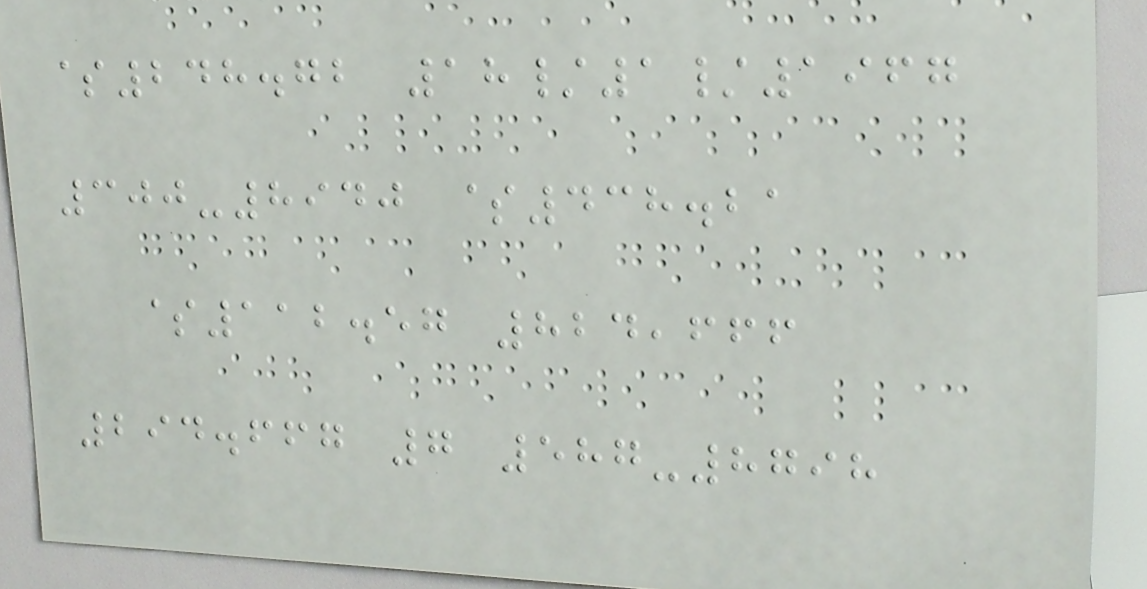$248.72 18/1/1967
300-8940 $438.21
$112.57 824,666
294.667 7 587-8798
